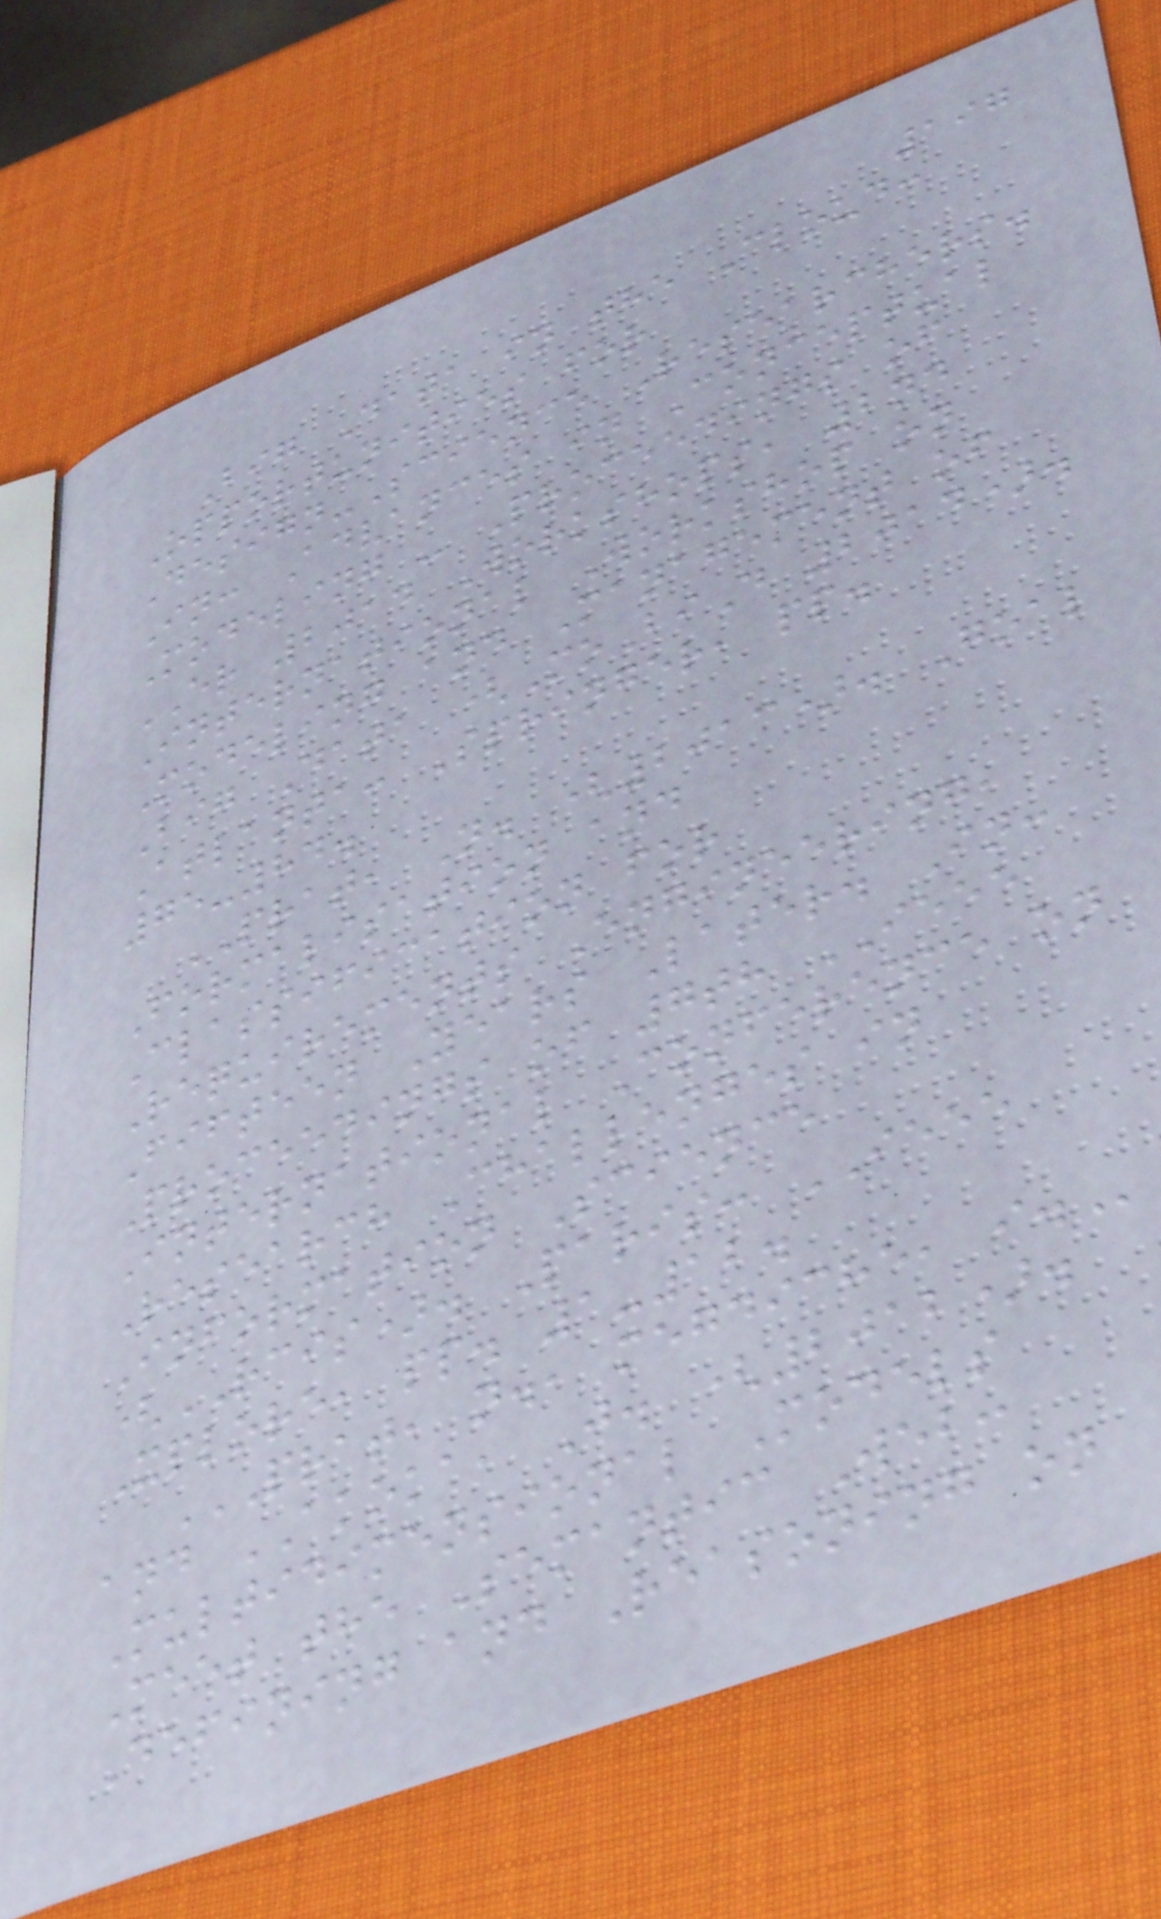197
Big Data in the Cloud:
Opportunities for
Design-Science Researchers.
In: Advances in Conceptual
Modeling - Proceedings of
ER 2014 Workshops, 2nd
International Workshop on
Modeling and Management of
Big Data (MoBiD 2014).
Atlanta: Springer, pp.
75-84.
PRAT, N. (2013). Goal
Formalisation and
Classification for
Requirements Engineering,
Fifteen Years Later. In:
Proceedings of 7th IEEE
International Conference on
Research Challenges in
Information Science
(RCIS). Paris: IEEE
Xplore, pp. 1-12.
PRAT, N., MEGDICHE, I.
and AKOKA, J. (2012).
Multidimensional Models
Meet the Semantic Web:
Defining and Reasoning on
